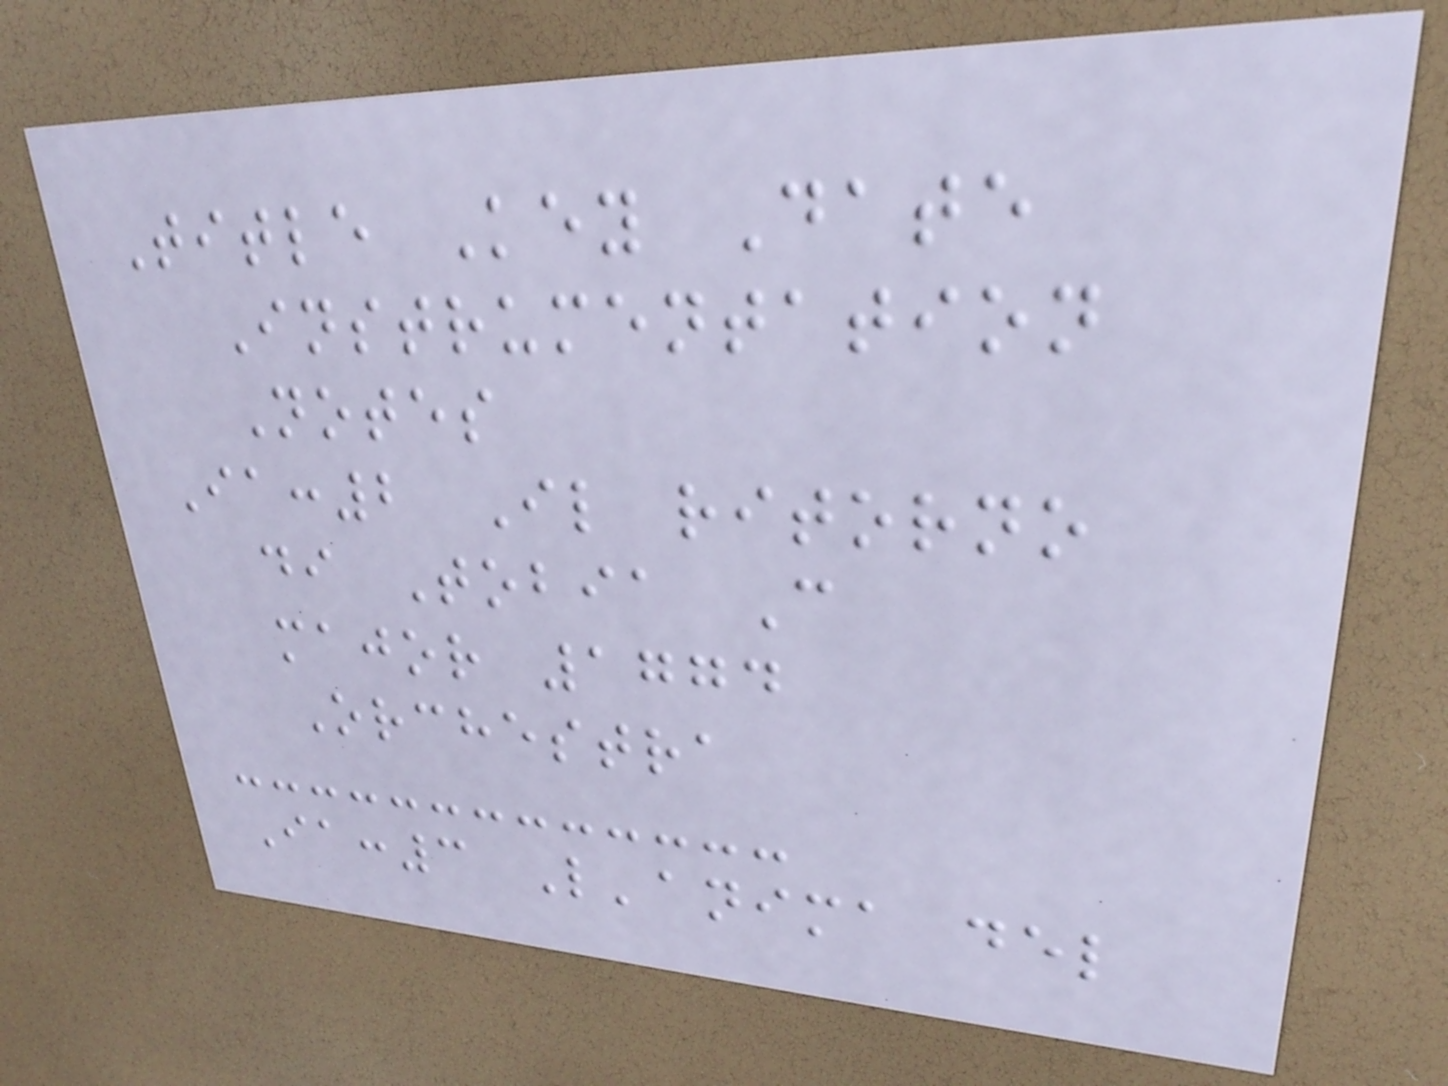Title Key Date
Instrumentation
Notes
Ia:2 Il ritorno
di Tobia C
major 1774
Orchestra
Ia:3 L'anima del
